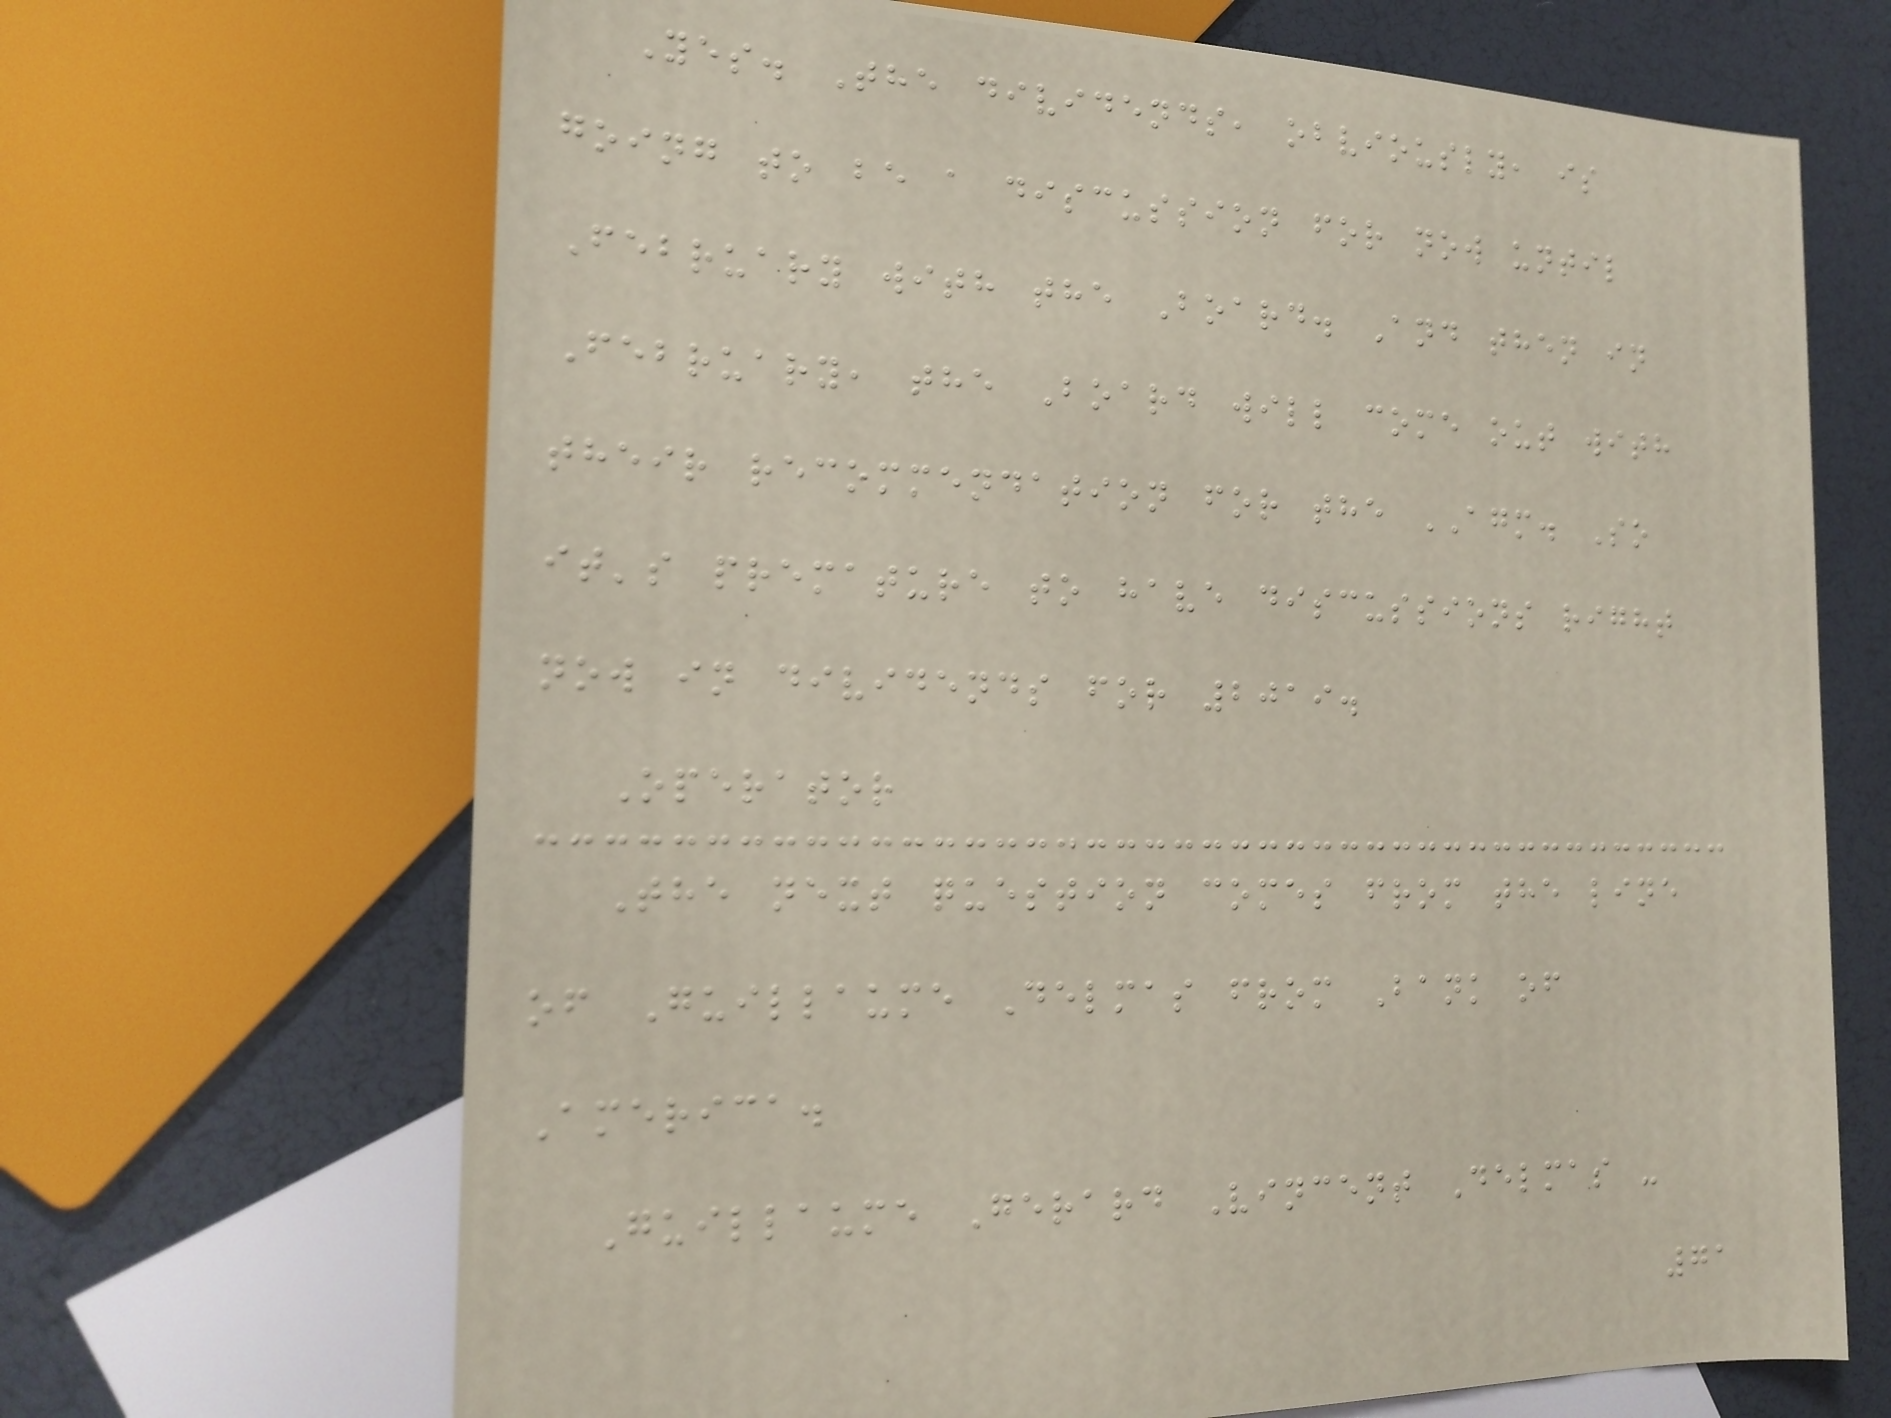Yes. The dividends, obviously, is
going to be a discussion for now until
February with the Board. And then in
February, the Board will come out with
their recommendation for the AGM. So
it's premature to have discussions right
now in dividends for 2019.
Operator
The next question comes from the line
of Guillaume Delmas from Bank of
America.
Guillaume Gerard Vincent Delmas -
71
